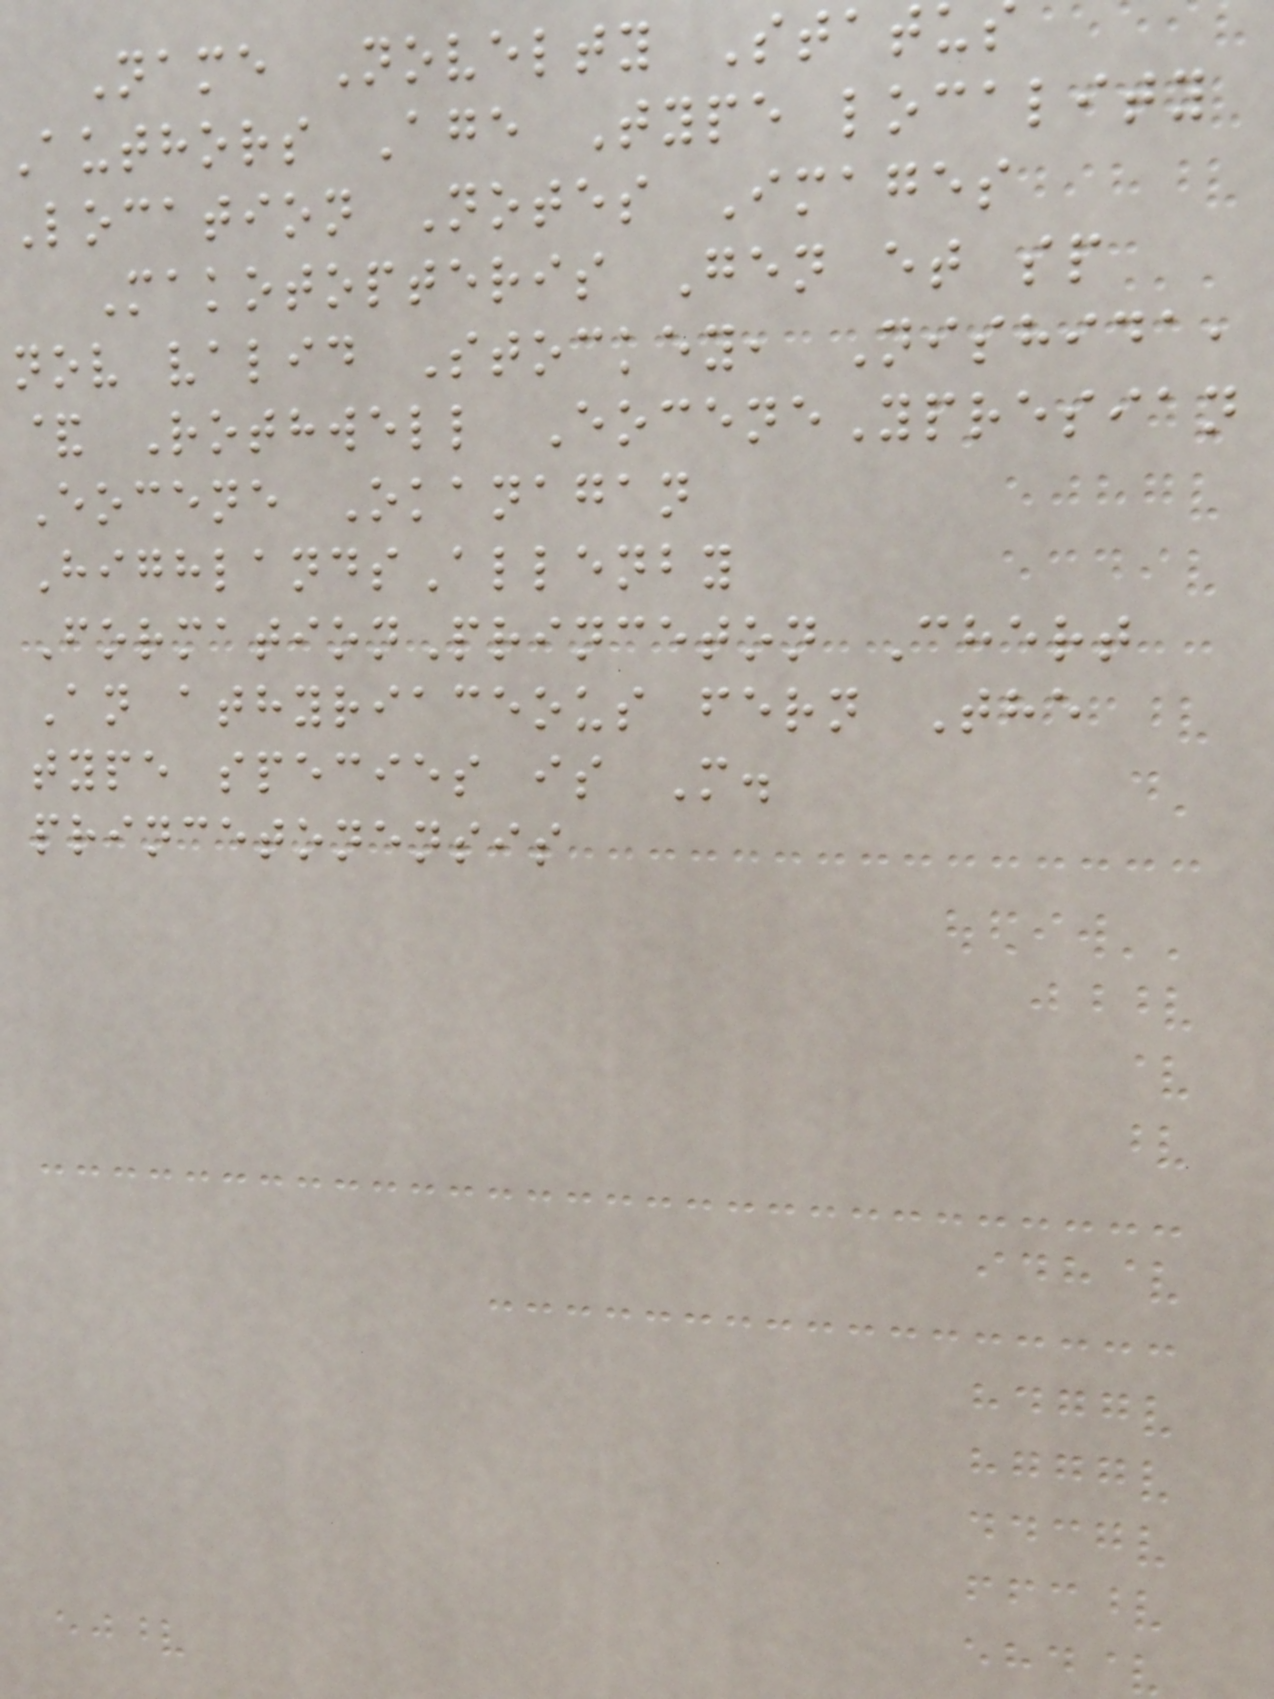Name Novelty Statu
Authors Age Type locality
Location Notes Images
Makotopteris Gen et sp
nov valid Stockey, Nishida,
& Rothwell EoceneYpresian
Eocene Okanagan
HighlandsAllenby
FormationPrinceton Chert
An athyriaceous fern The
type species is M.
princetonensis
